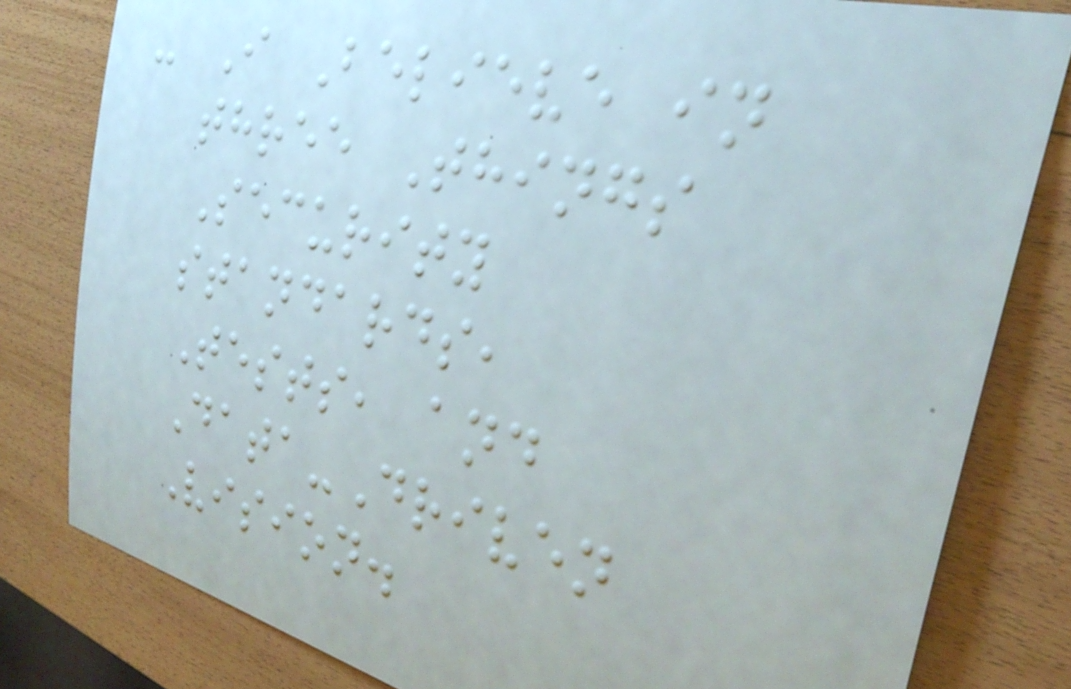- I Believe in
three Things
Security
standards,
Tests, and
Data-Driven
Vision.
